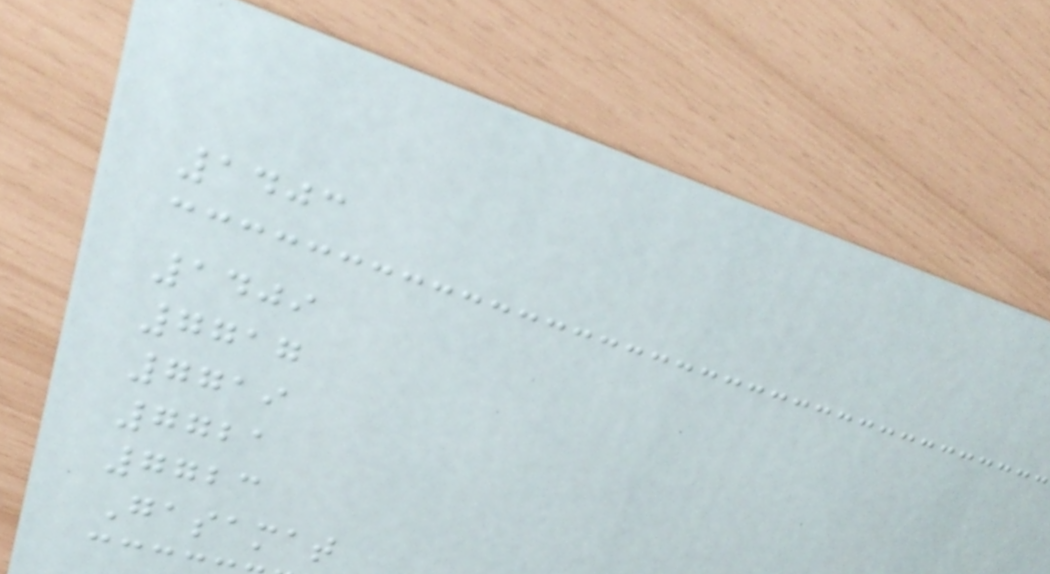1403
1409
7717
7719
7721
7723
Gasamat
